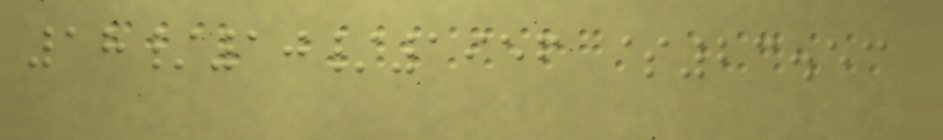18/10/1956 $23.53
